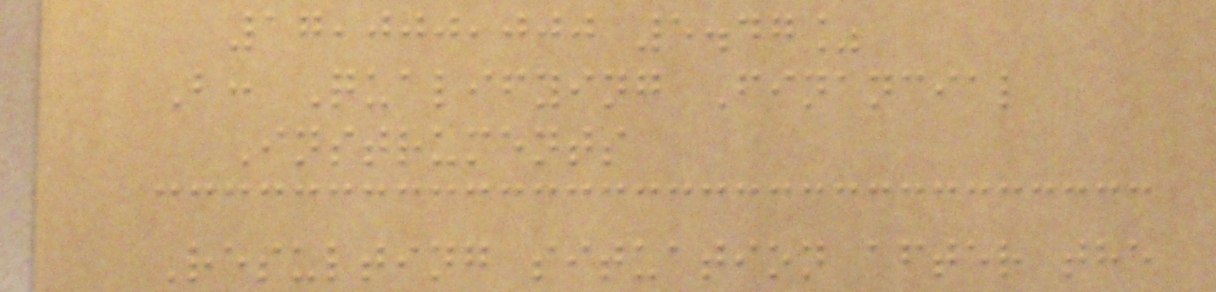17,000,000 5.47%
B: Qualifying Financial
Instruments
Resulting situation after the
